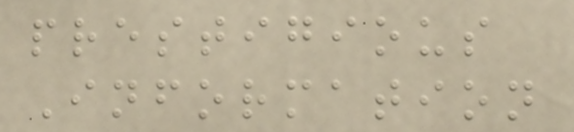prestigious
Information
